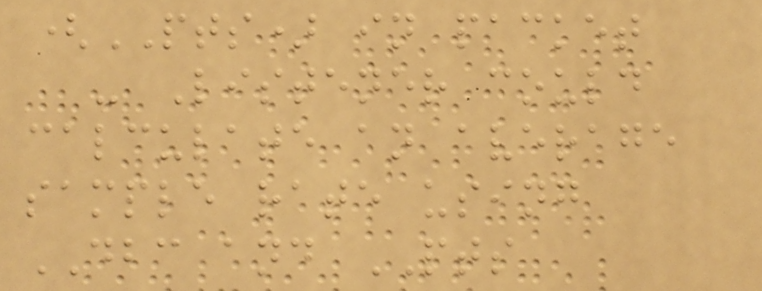(PTS) in packet
- Listener could
calculate an average
sample rate using
DBC and PTS
